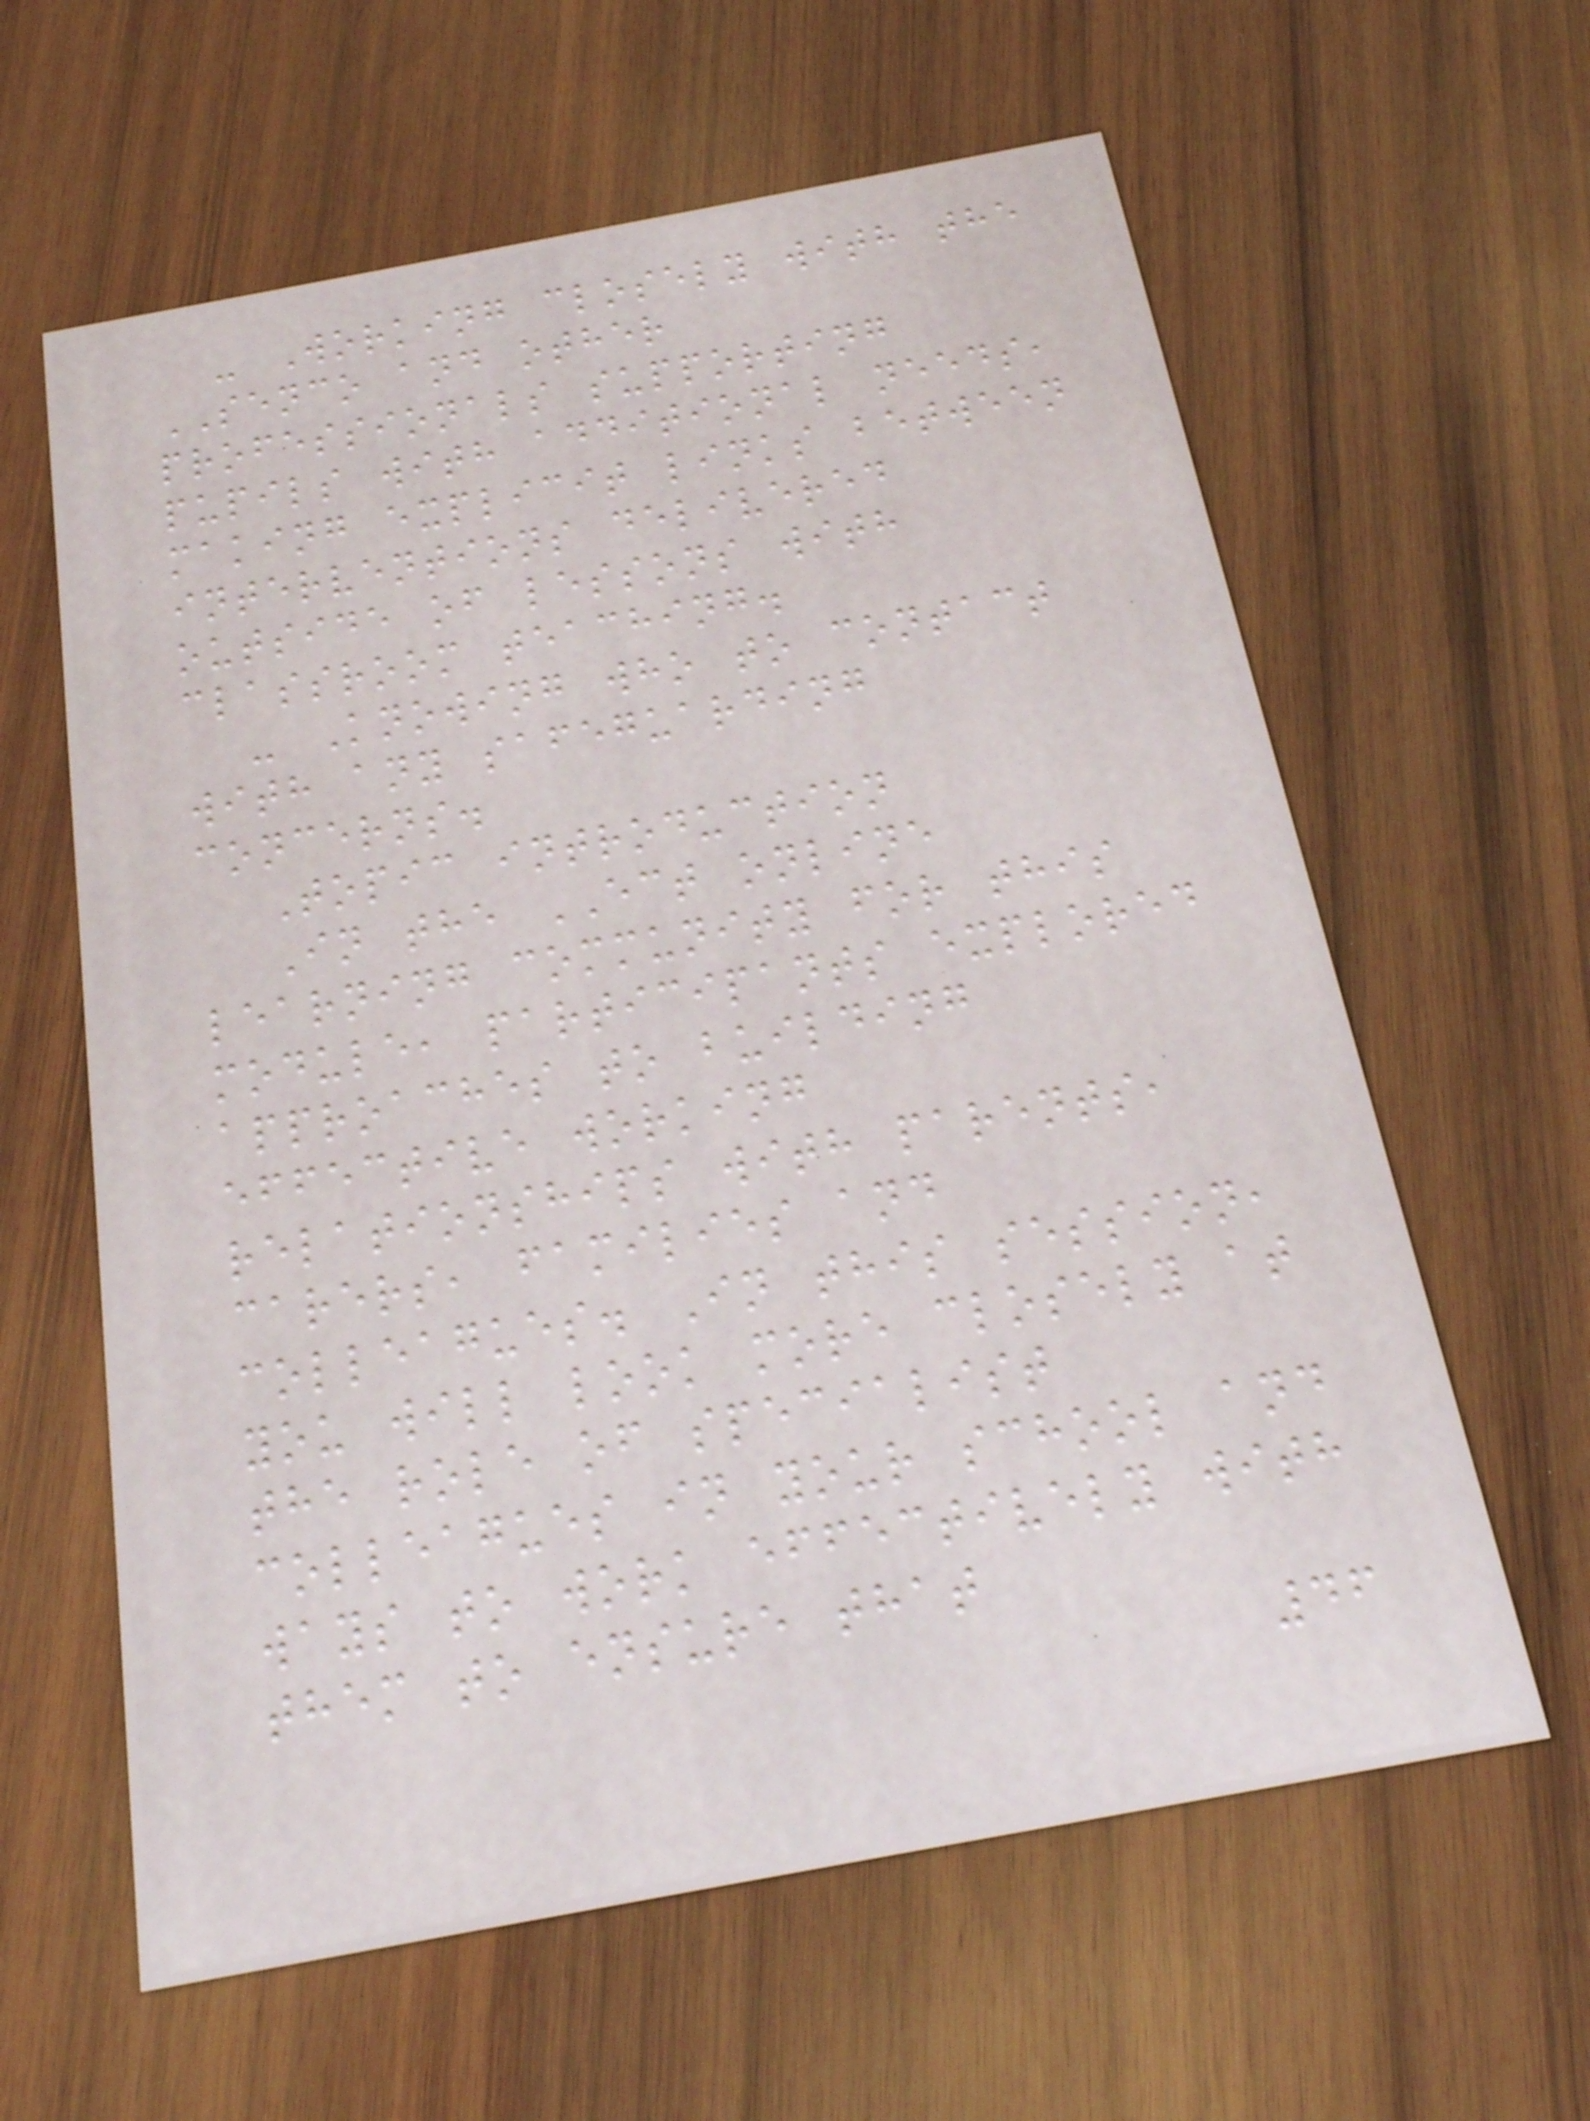- Working closely with the
SENCO and other
professionals supporting
pupils with additional needs,
making explicit links between
interventions delivered
outside of lessons with
classroom teaching.
- Knowing who to contact
with any safeguarding
concerns.
Topic introduction
In the ECT online
learning community for this
module, participants explored
approaches to building
effective working
relationships with parents,
carers, families and
colleagues. In this session,
you will look more closely at
the role of specialist
colleagues in your school and
ways to work effectively with
them to ensure that
46
